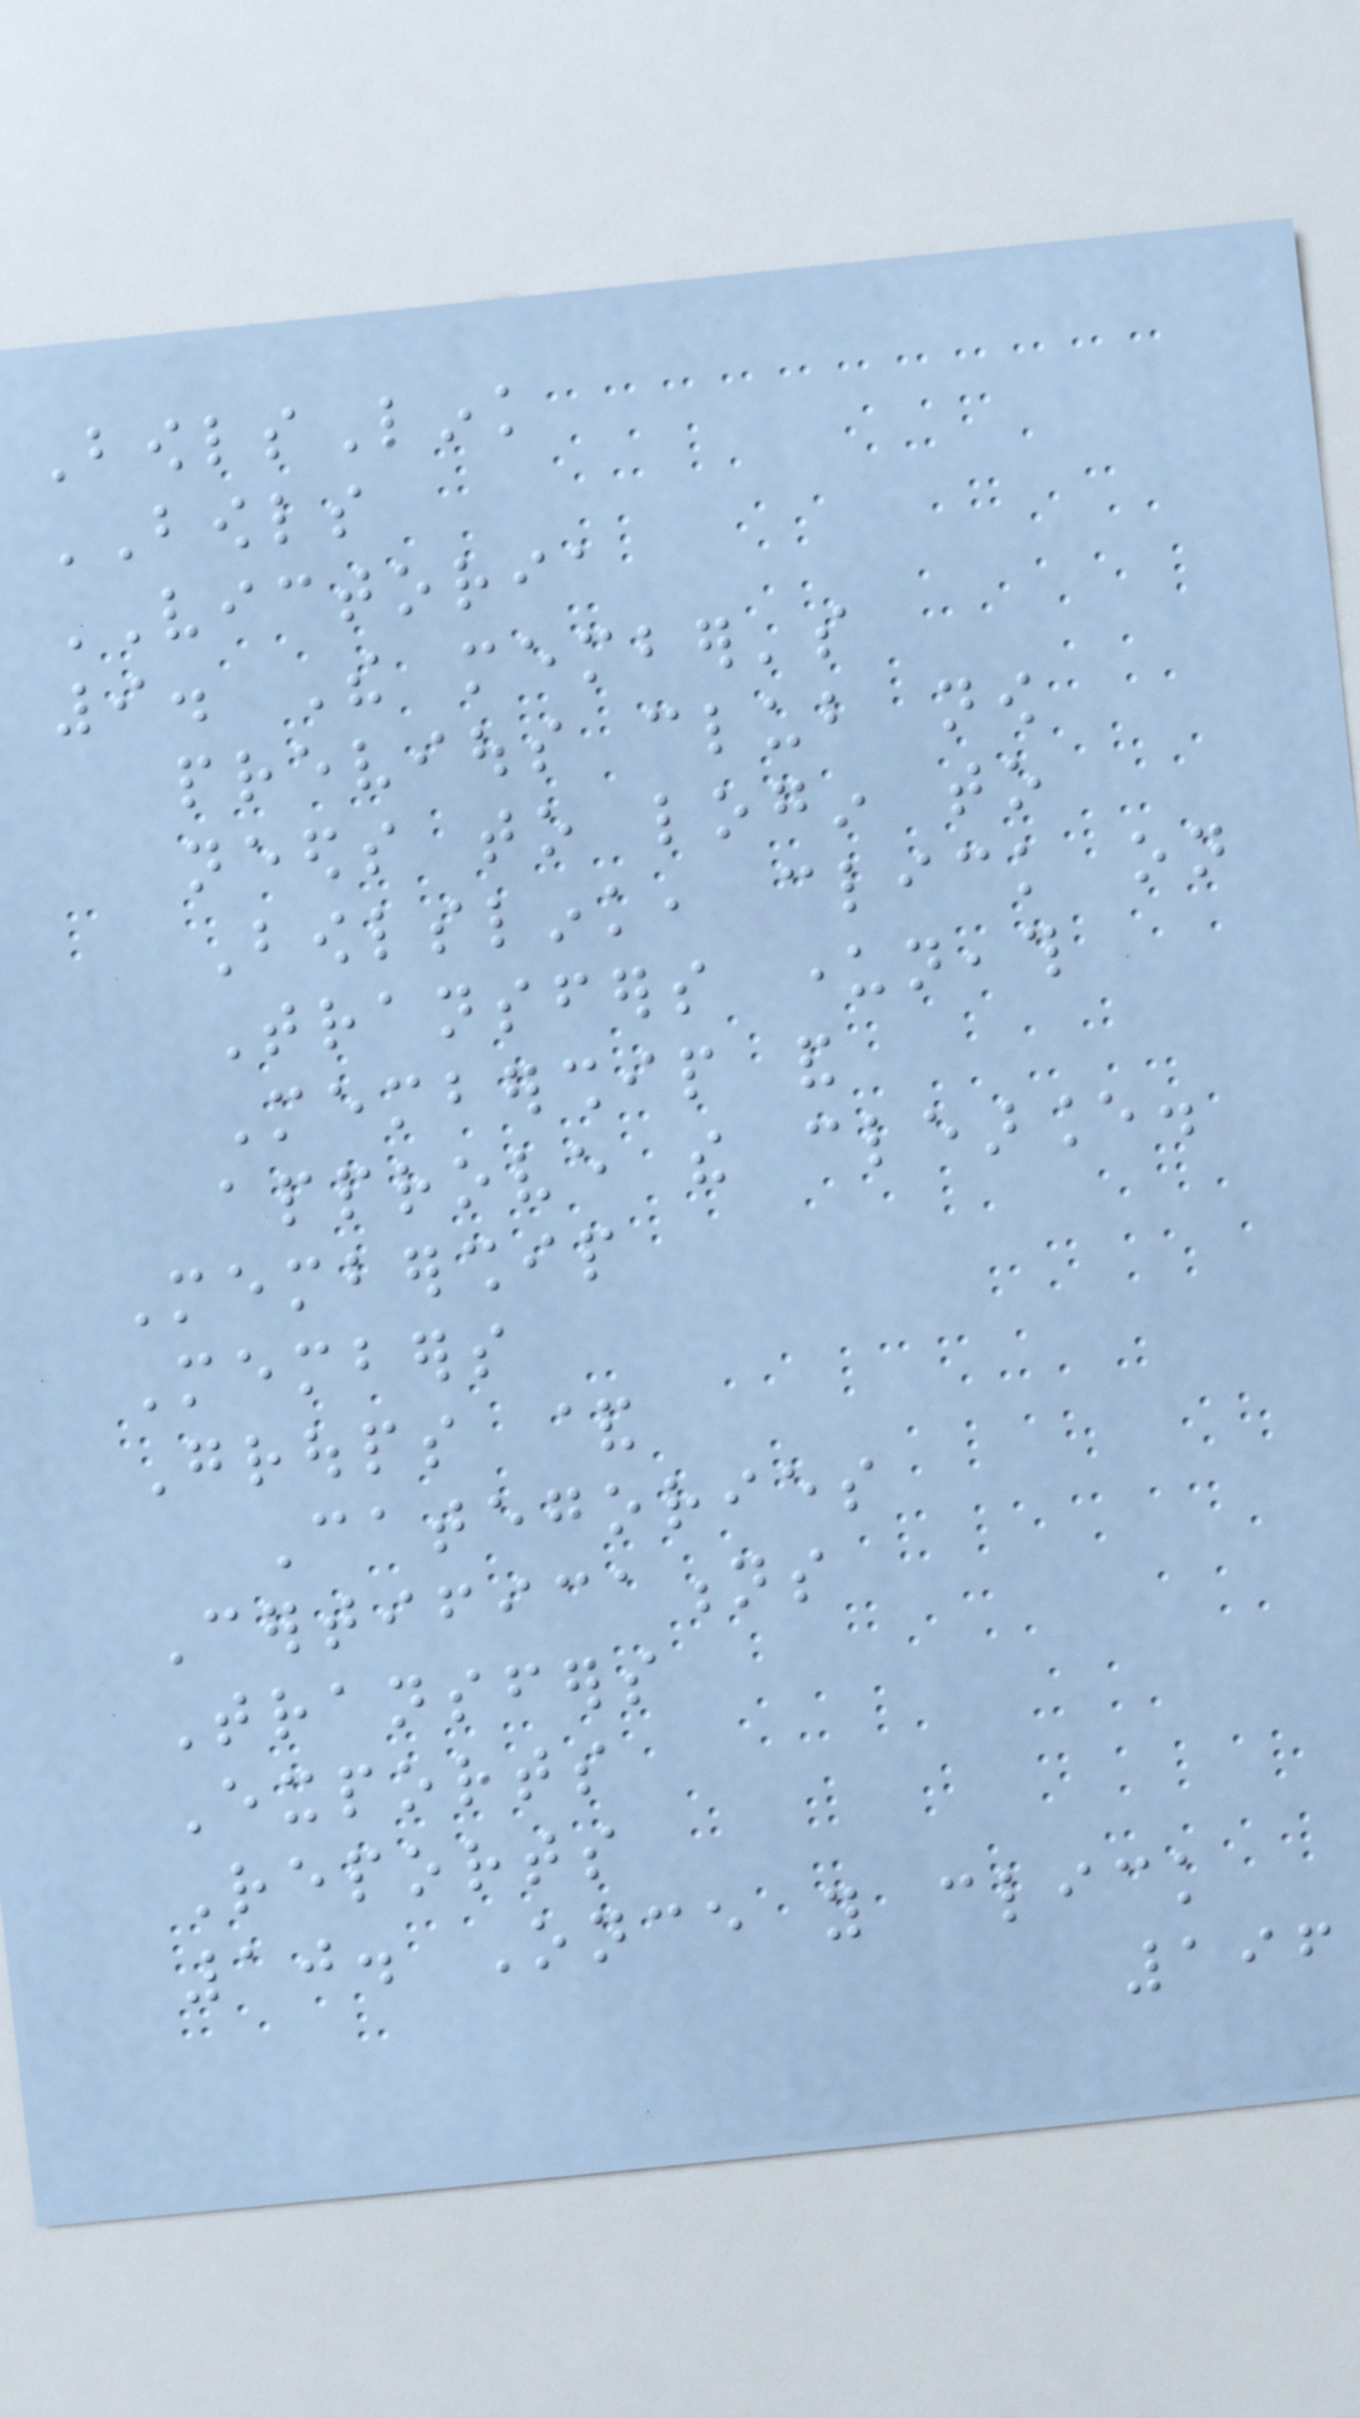BowlsLink
BOWLS
VICTORIA
9. The member's
previous club now
needs to login to
Bowlslink, click on
Transfers underneath
Membership and
approve the clearance.
Membership
Members
Groups &
Categories
Certifications
Transfers
Exports
Reports
10. Once you click
196
